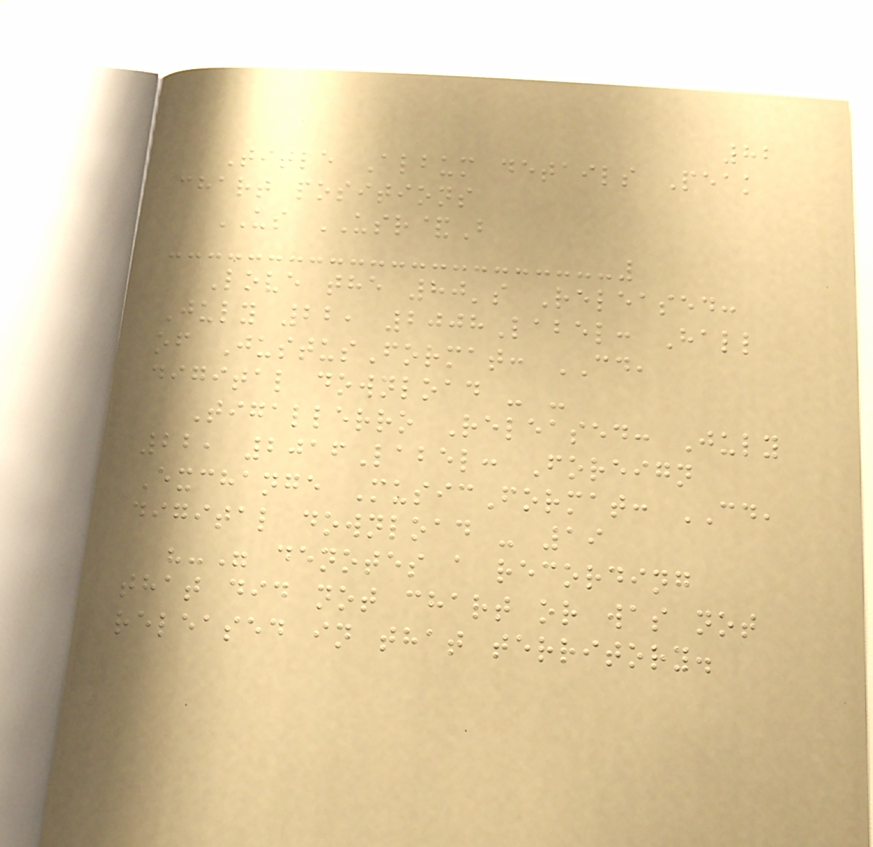82
Title Album details Peak
chart positions
US USR&B
Love the 80's Released:
July 22, 2008Label: Hall
of JustusFormat: CD,
digital download - -
Tigallerro Released: July
22, 2016Label: Foreign
Exchange MusicFormat: CD,
digital download - 19
"-" denotes a recording
that did not chart or was not
released in that territory.
